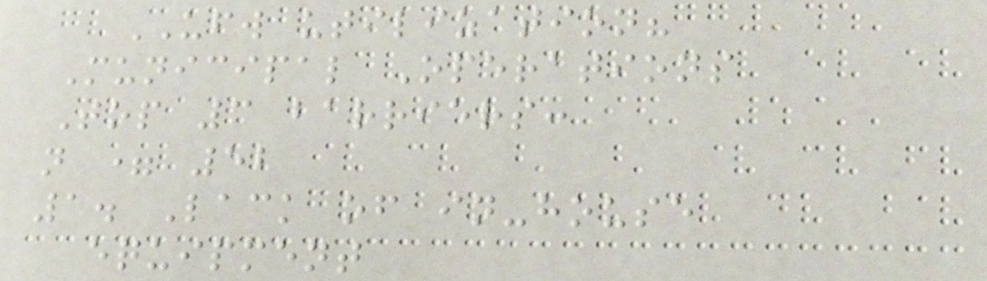UFW utilization?
Municipal Operations
Top 3 barriers:
n = 52
1. Lack of in-house
equipment
